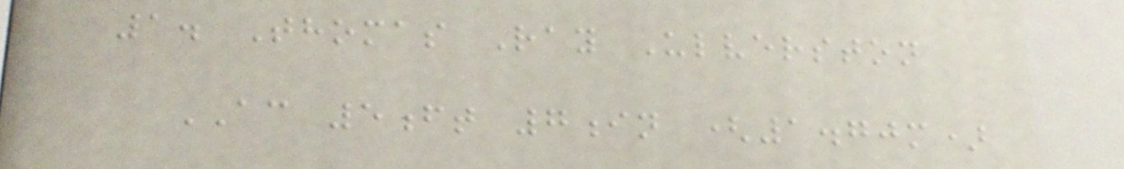1. Thomas Ray Ulverston
AC 5ft 7in (1.70m)
